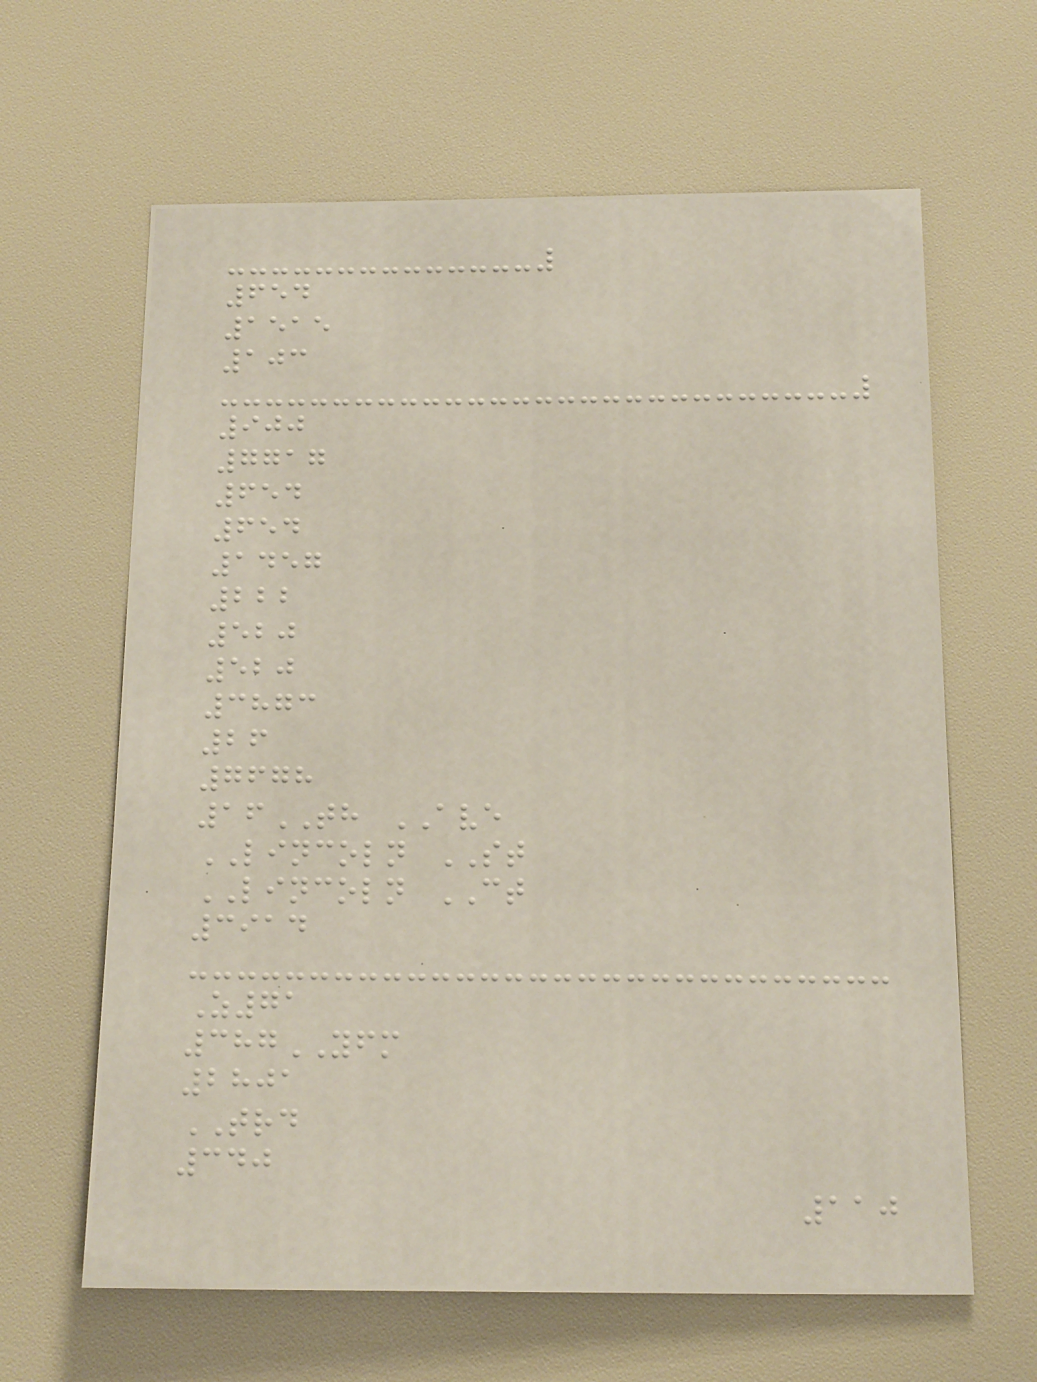654
1515
103
900
7717
654
654
1457
222
520
520
3873
26
7678
16TH AVE
LINCOLN ST
LINCOLN CT
3914
Z71
387YFM
2801
TRD
340
110
